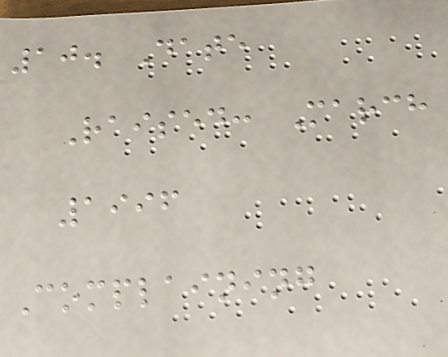10. Date
Raised: March
1996
Complaining
